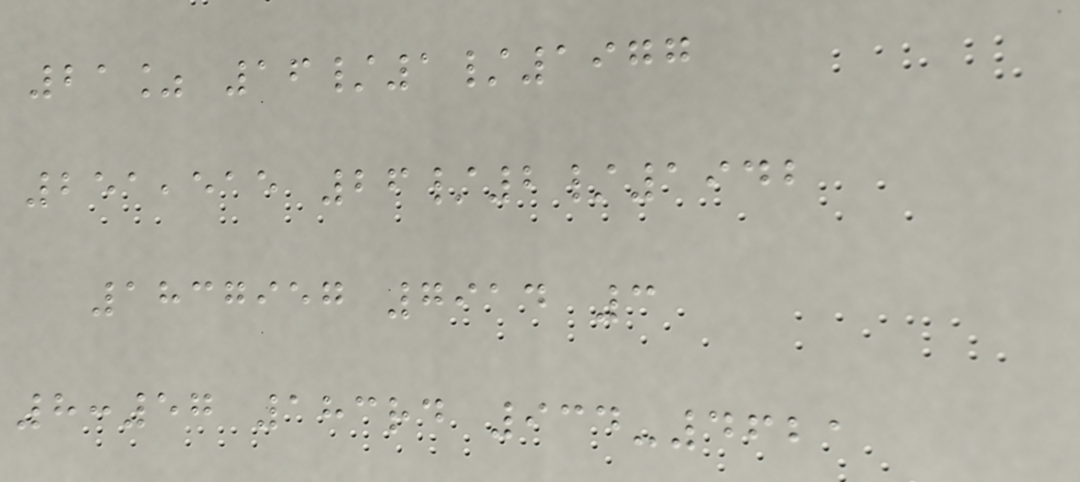21% 16/1/1977
251,515 26/2/1942
1837957 7914 3
8:57 183rd 934-4621
